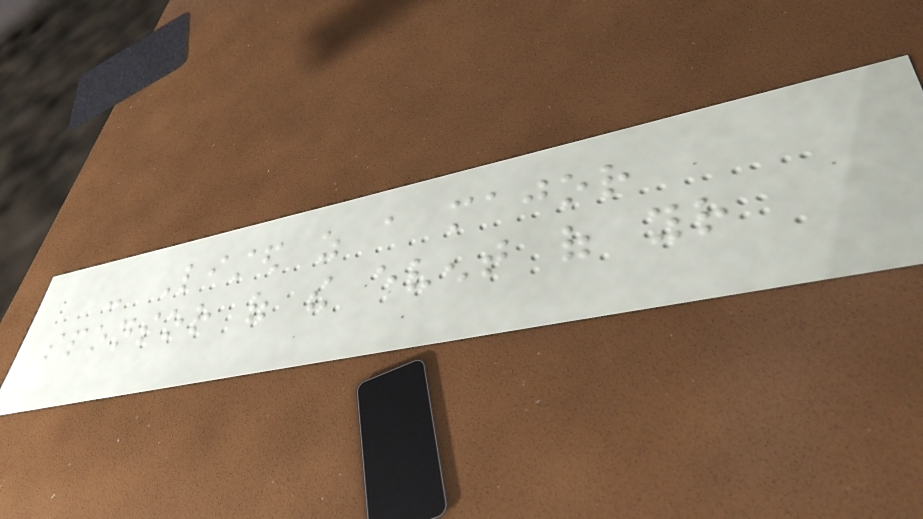- Listed as a major
sponsor of the event of your
